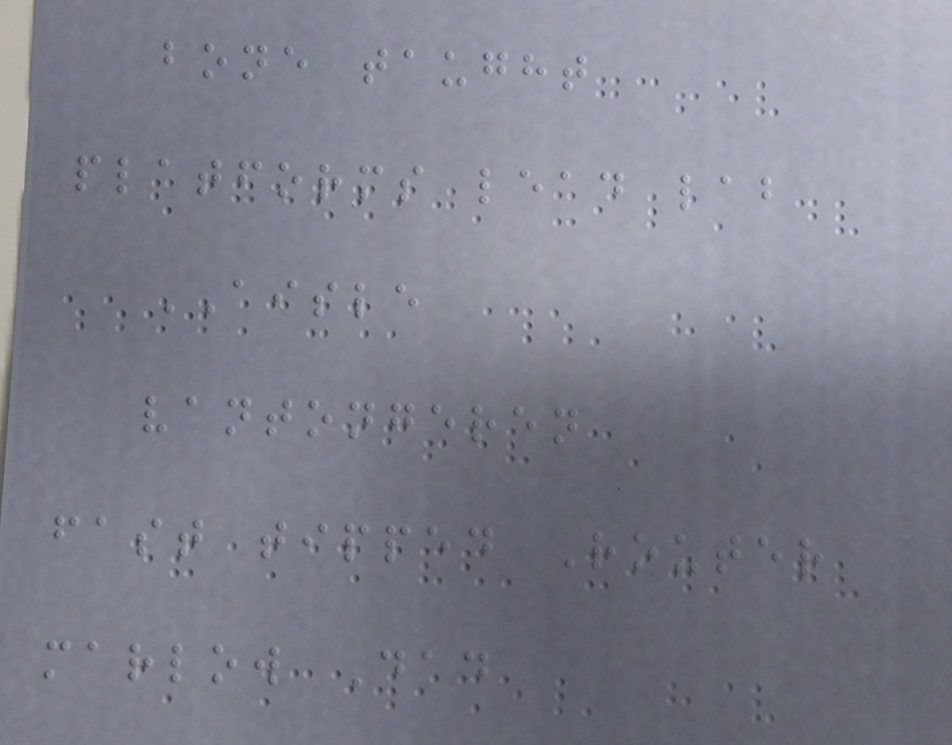bone taught
platforms lead lab
AISLE
vantongeren
fast tipped Router
marlow Dad
